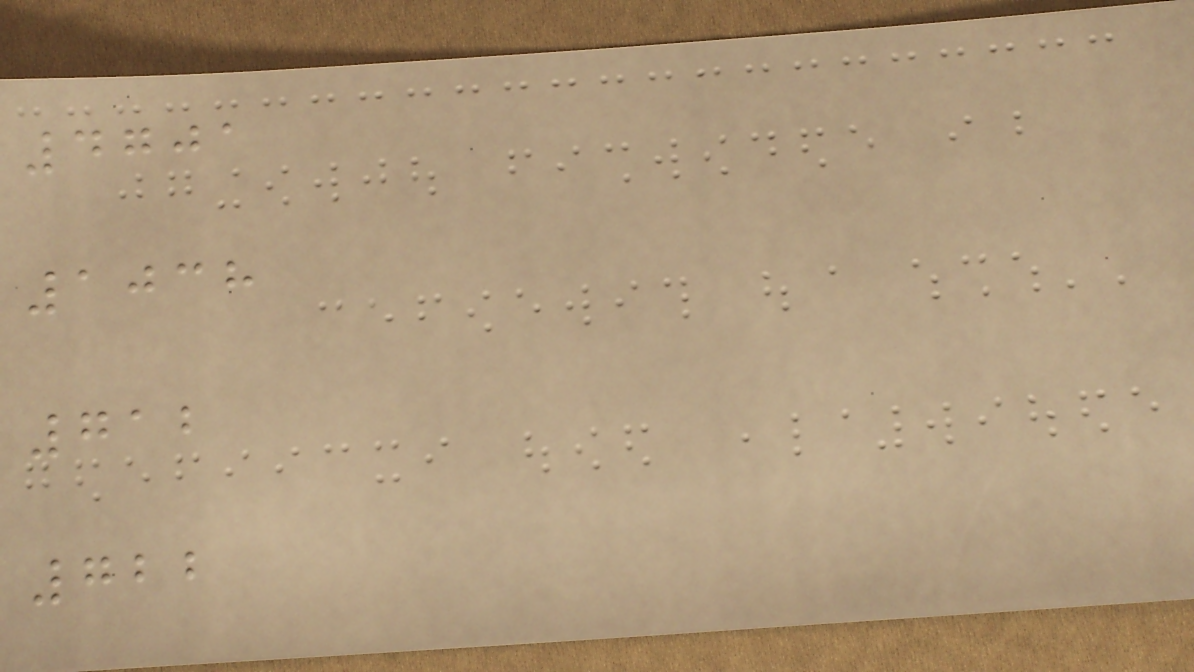4701
1038
712
722
